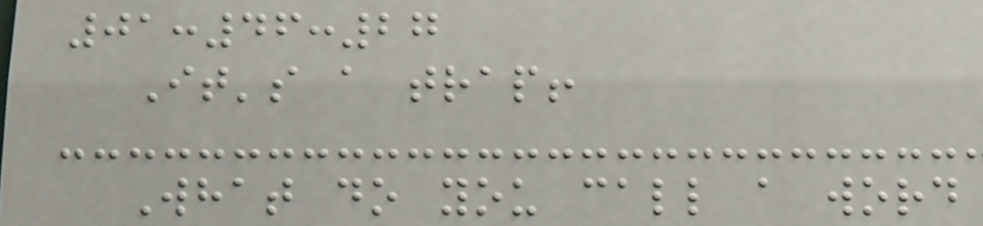01:46:27
It's a trap!
What do you call a word
